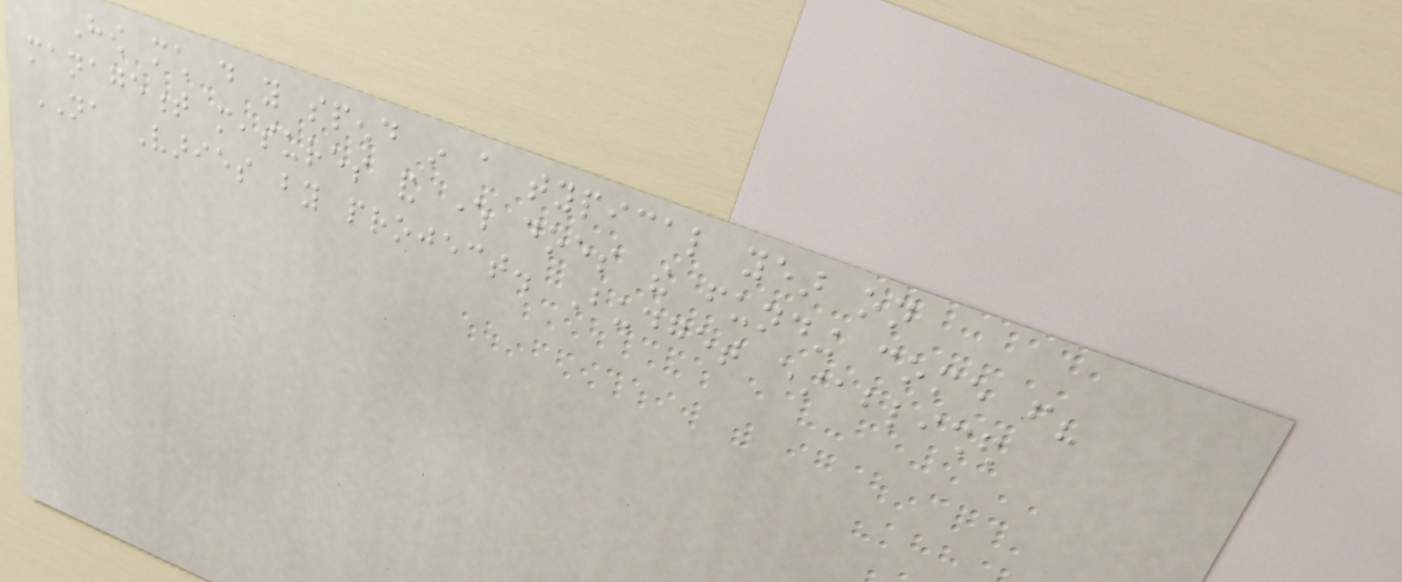How much do you spend in a typical year on
management measures and where does the funding come from?
NA Varies by project. Budget established
